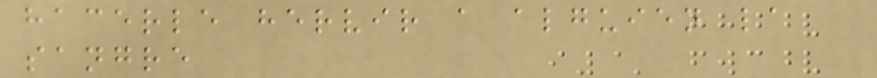hacerle hervir a alguien la
sangre
